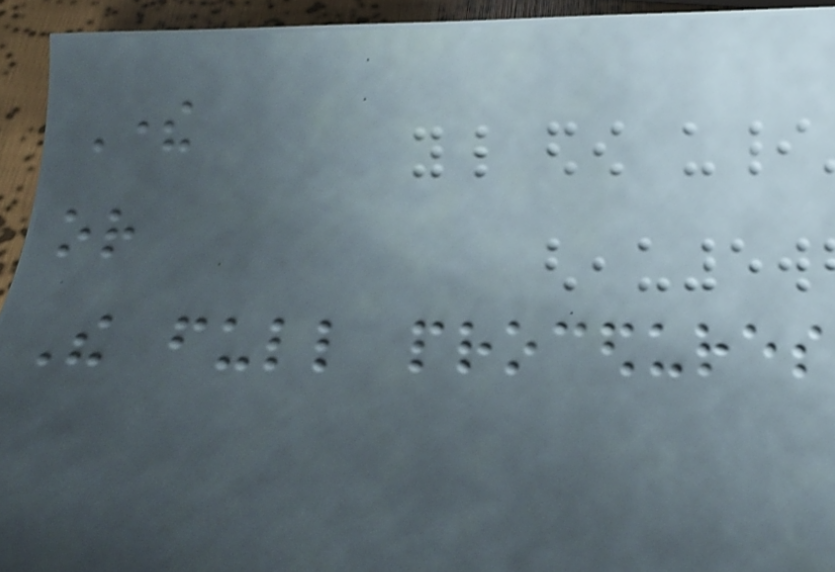There
or
The full procedures
